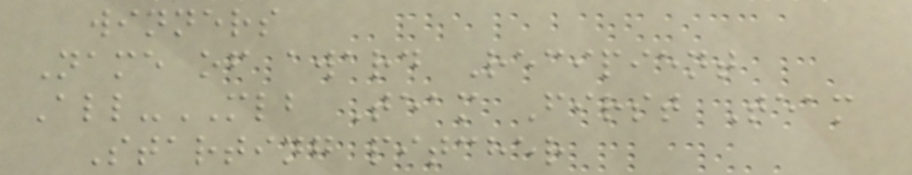winners
Name of award Recipient
All-MLB Team First Team
Starting pitcher
